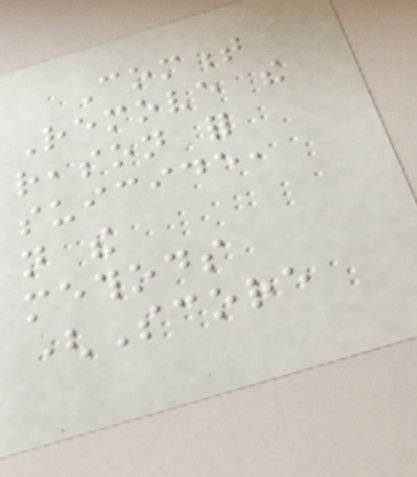Comment
Remove the
reason for
suicide,
not the
methods
(Score
